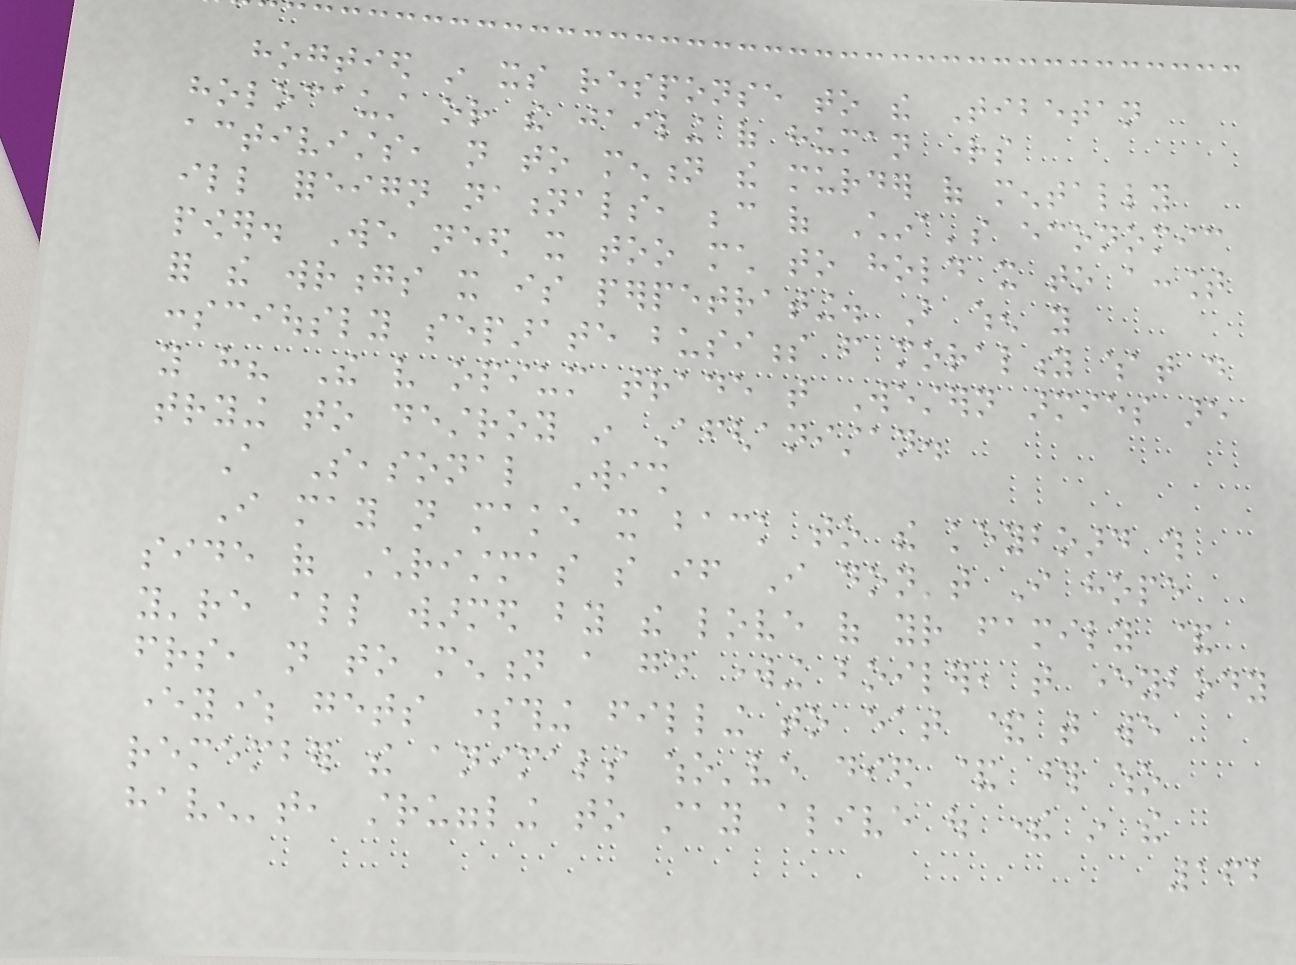hogtied in its response to the Tibetan
holocaust or the jailing of human rights
activists, not to mention the murder of mentally
ill foreign nationals, because of China's economic
power. We need it too much to hold it to account
for the wrongs it is perpetrating. But when you
consciously separate business from morality what do
you have? The very opium trade that Western armies are
trying to destroy in Afghanistan.
A Seasonal Wish
I may not make it back to the keyboard this
side of Christmas so if I don't I hope
you're all warmed by the love of your family &
friends, not to mention a good working boiler, that everybody
everywhere gets something filling to eat & that we
remember the animals who've died & those who
haven't, struggling to stay alive out there in the
162
